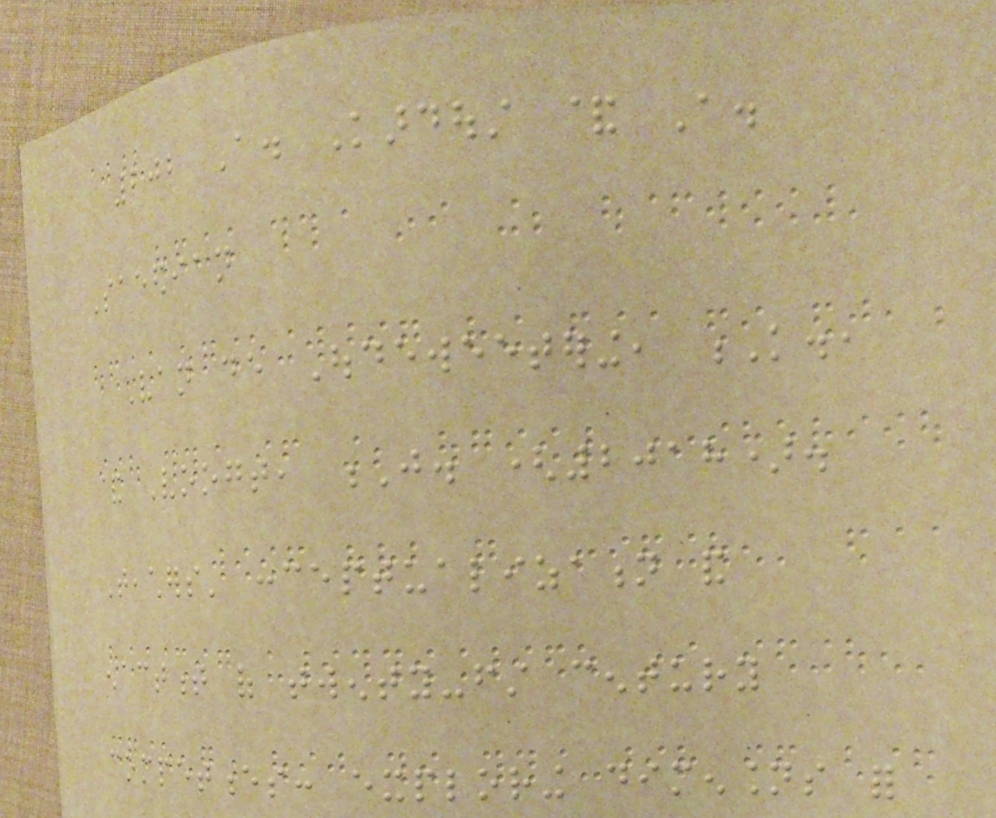202 A. Kardoust & A.
Saeedian
Van de Oudeweetering, K.,
& Voogt, J. (2018).
Teachers' conceptualization and
enactment of twenty-first century
competences: exploring dimensions for
